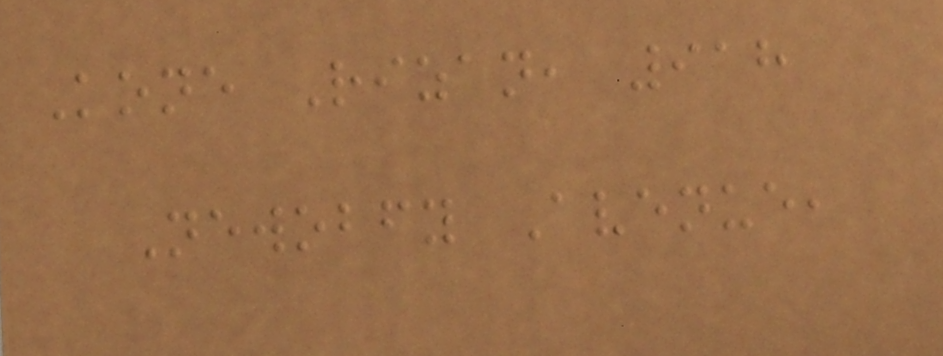Kone Rizan, 918
Newobfy Avenue,
